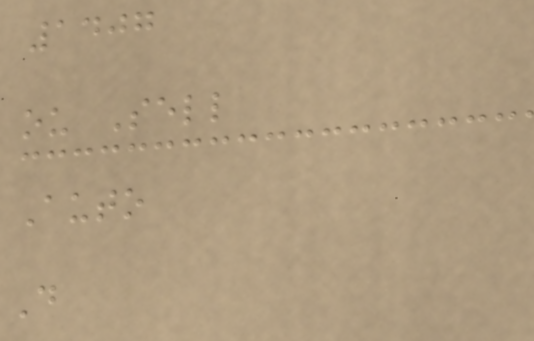1407
ou Sell
Auto
D
